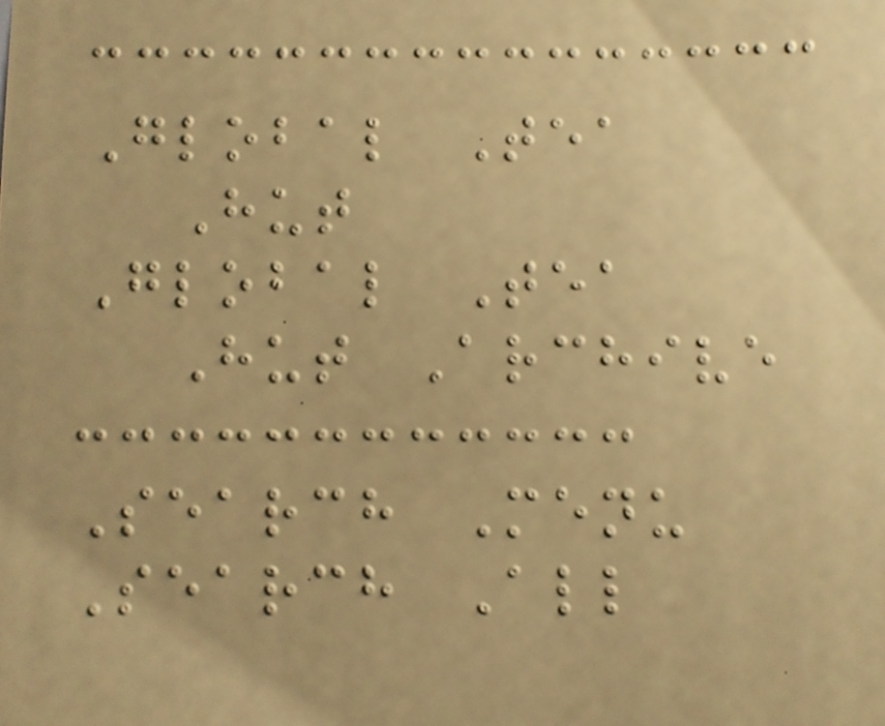Global Tea
Hut
Global Tea
Hut Archive
Search Menu
Search All
